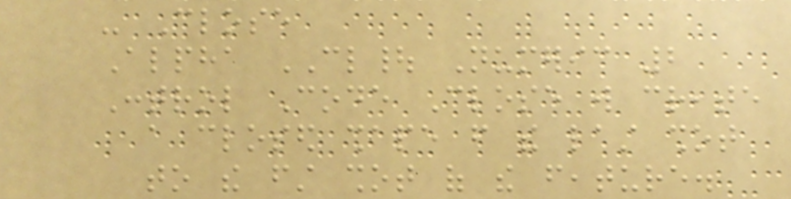- Close
Alpha CL| Numeric 2
Control Code Close will create
a closed shape from the last shot
to the first shot of the feature.
